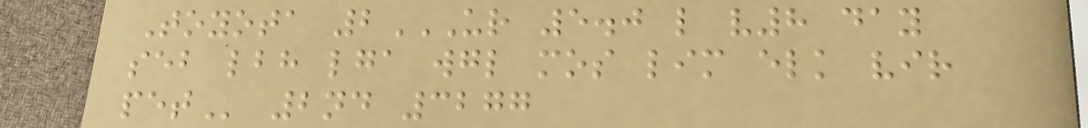Toyota 2UR 5.0 L V8 DAY
SEB LBH LGA WGL MOS LIM ELK VIR
PET 2nd 3277
